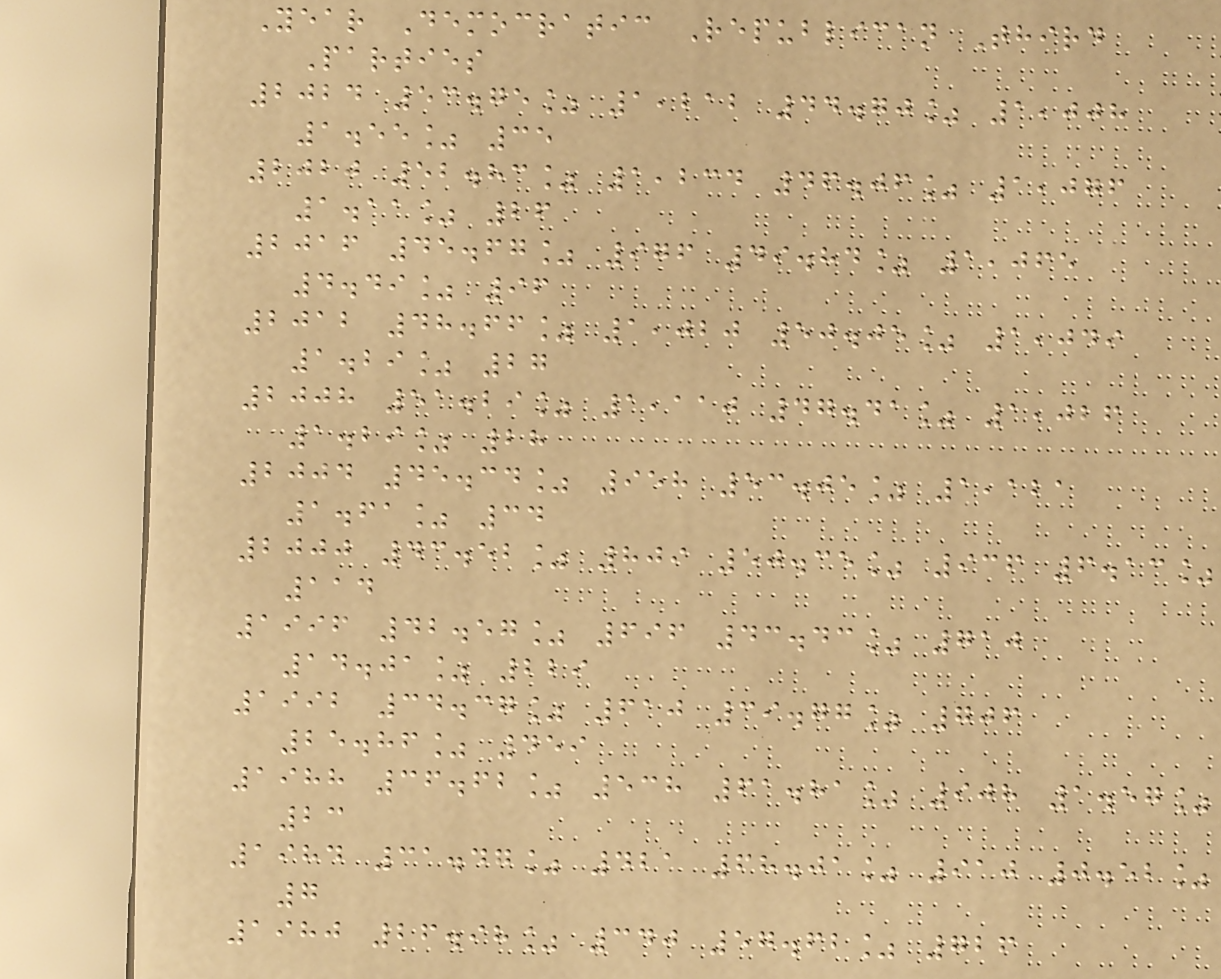Year Democratic Republican Third
Parties
2024 53.75% 1,212 44.70% 1,008
1.55% 35
2020 52.83% 1,234 46.06% 1,076
1.11% 26
2016 45.67% 976 49.84% 1,065
4.49% 96
2012 48.66% 1,020 50.05% 1,049
1.29% 27
2008 51.29% 1,110 47.41% 1,026
1.29% 28
2004 45.34% 958 53.05% 1,121
1.61% 34
2000 43.52% 809 50.35% 936 6.13%
114
1996 42.57% 696 43.43% 710
14.01% 229
1992 34.37% 610 39.77% 706
25.86% 459
1988 36.62% 538 61.81% 908 1.57%
23
1984 31.47% 421 68.01% 910 0.52%
7
1980 26.98% 340 57.62% 726
